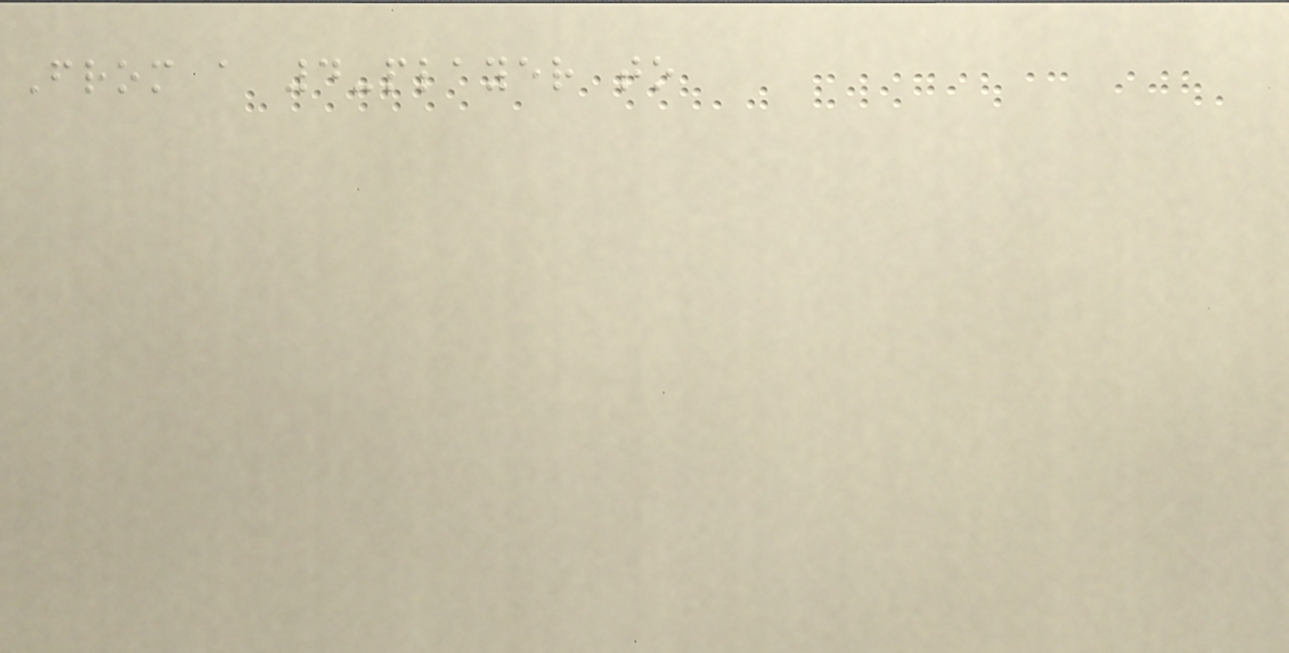From a 4-player to
